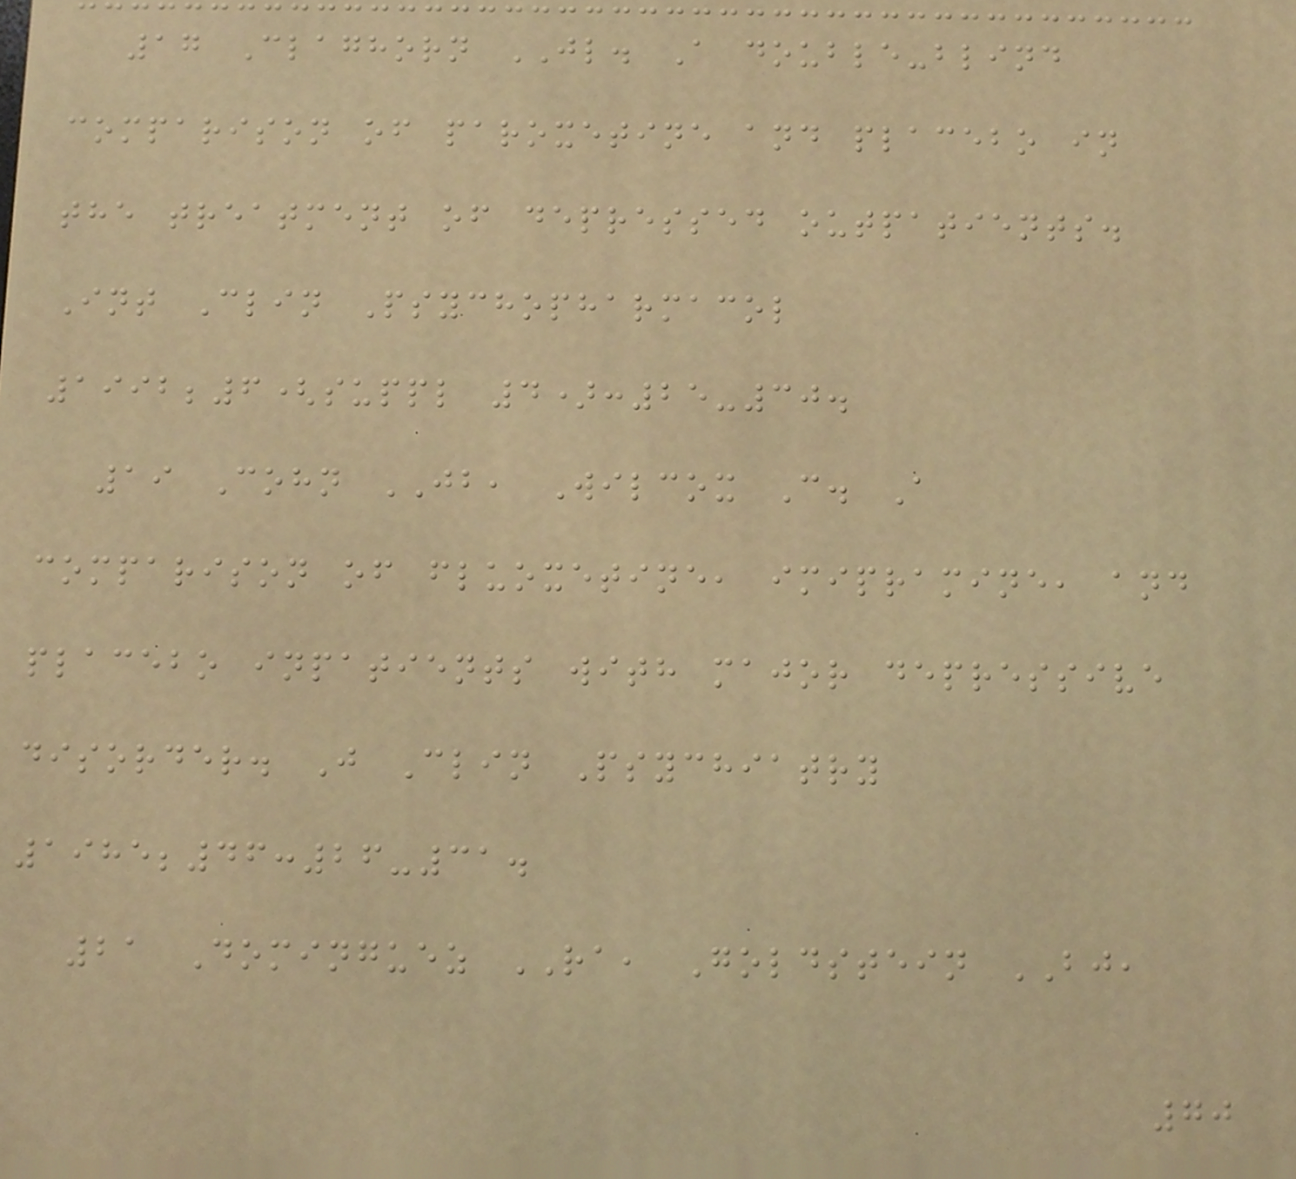17 Claghorn JL. A double-blind
comparison of paroxetine and placebo in
the treatment of depressed outpatients.
Int Clin Psychopharmacol
1992;6(suppl 4):25-30.
19 Cohn JB, Wilcox C. A
comparison of fluoxetine, imipramine, and
placebo inpatients with major depressive
disorder. J Clin Psychiatry
1985;46:26-31.
21 Dominguez RA, Goldstein BJ,
70
